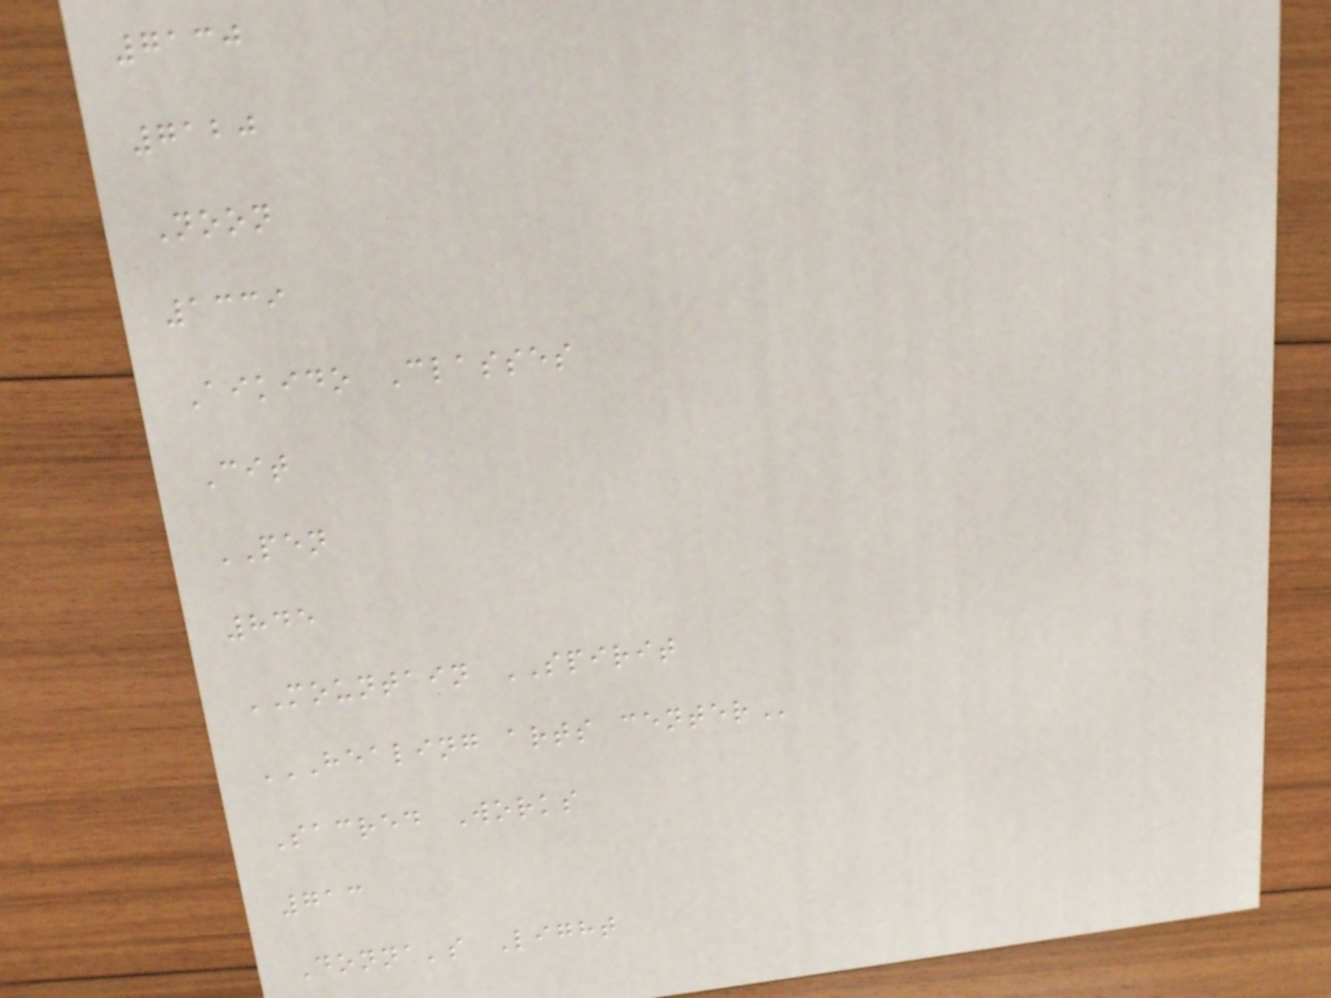7130
7120
Noon
1339
Aikido Classes
Cit
PEN
845
MOUNTAIN SPIRIT
HEALING ARTS CENTER
Sacred Works
713
Donna's Light
